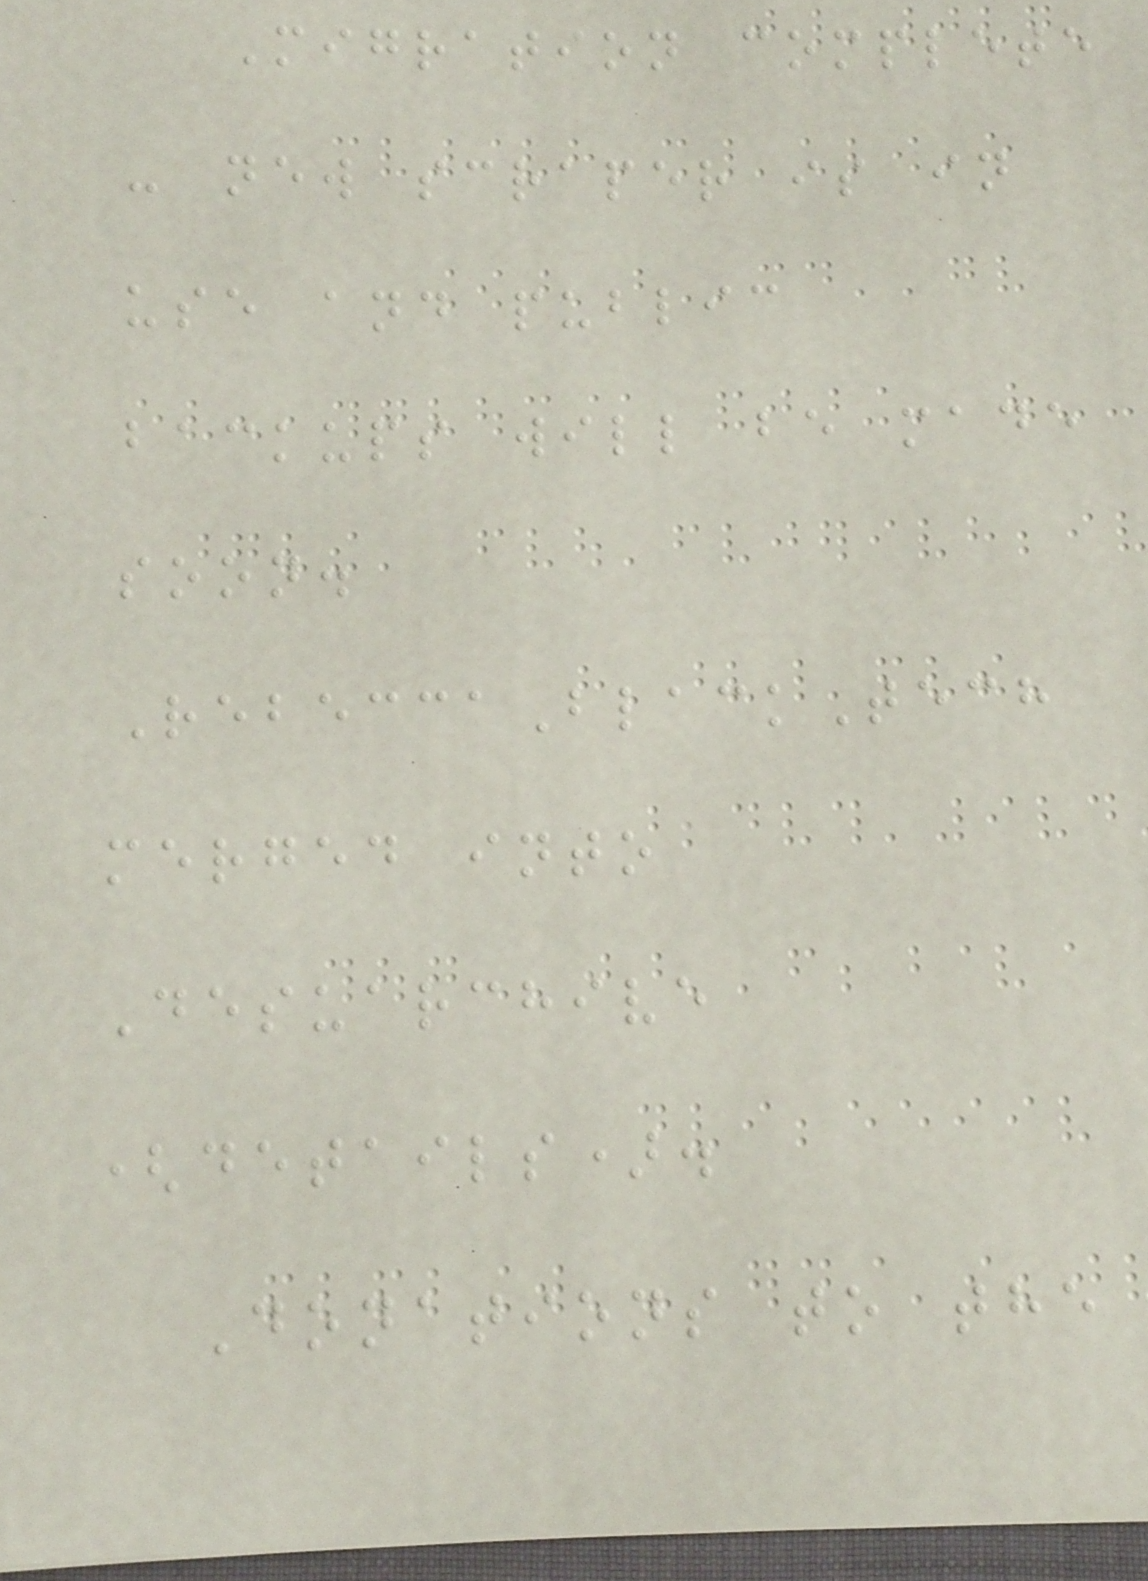Migration complete
- new scraper is in
use and public
backups will be made
soon.
RebeccaBlackTech
merged into
Desuarchive
(details).
Donations to the
